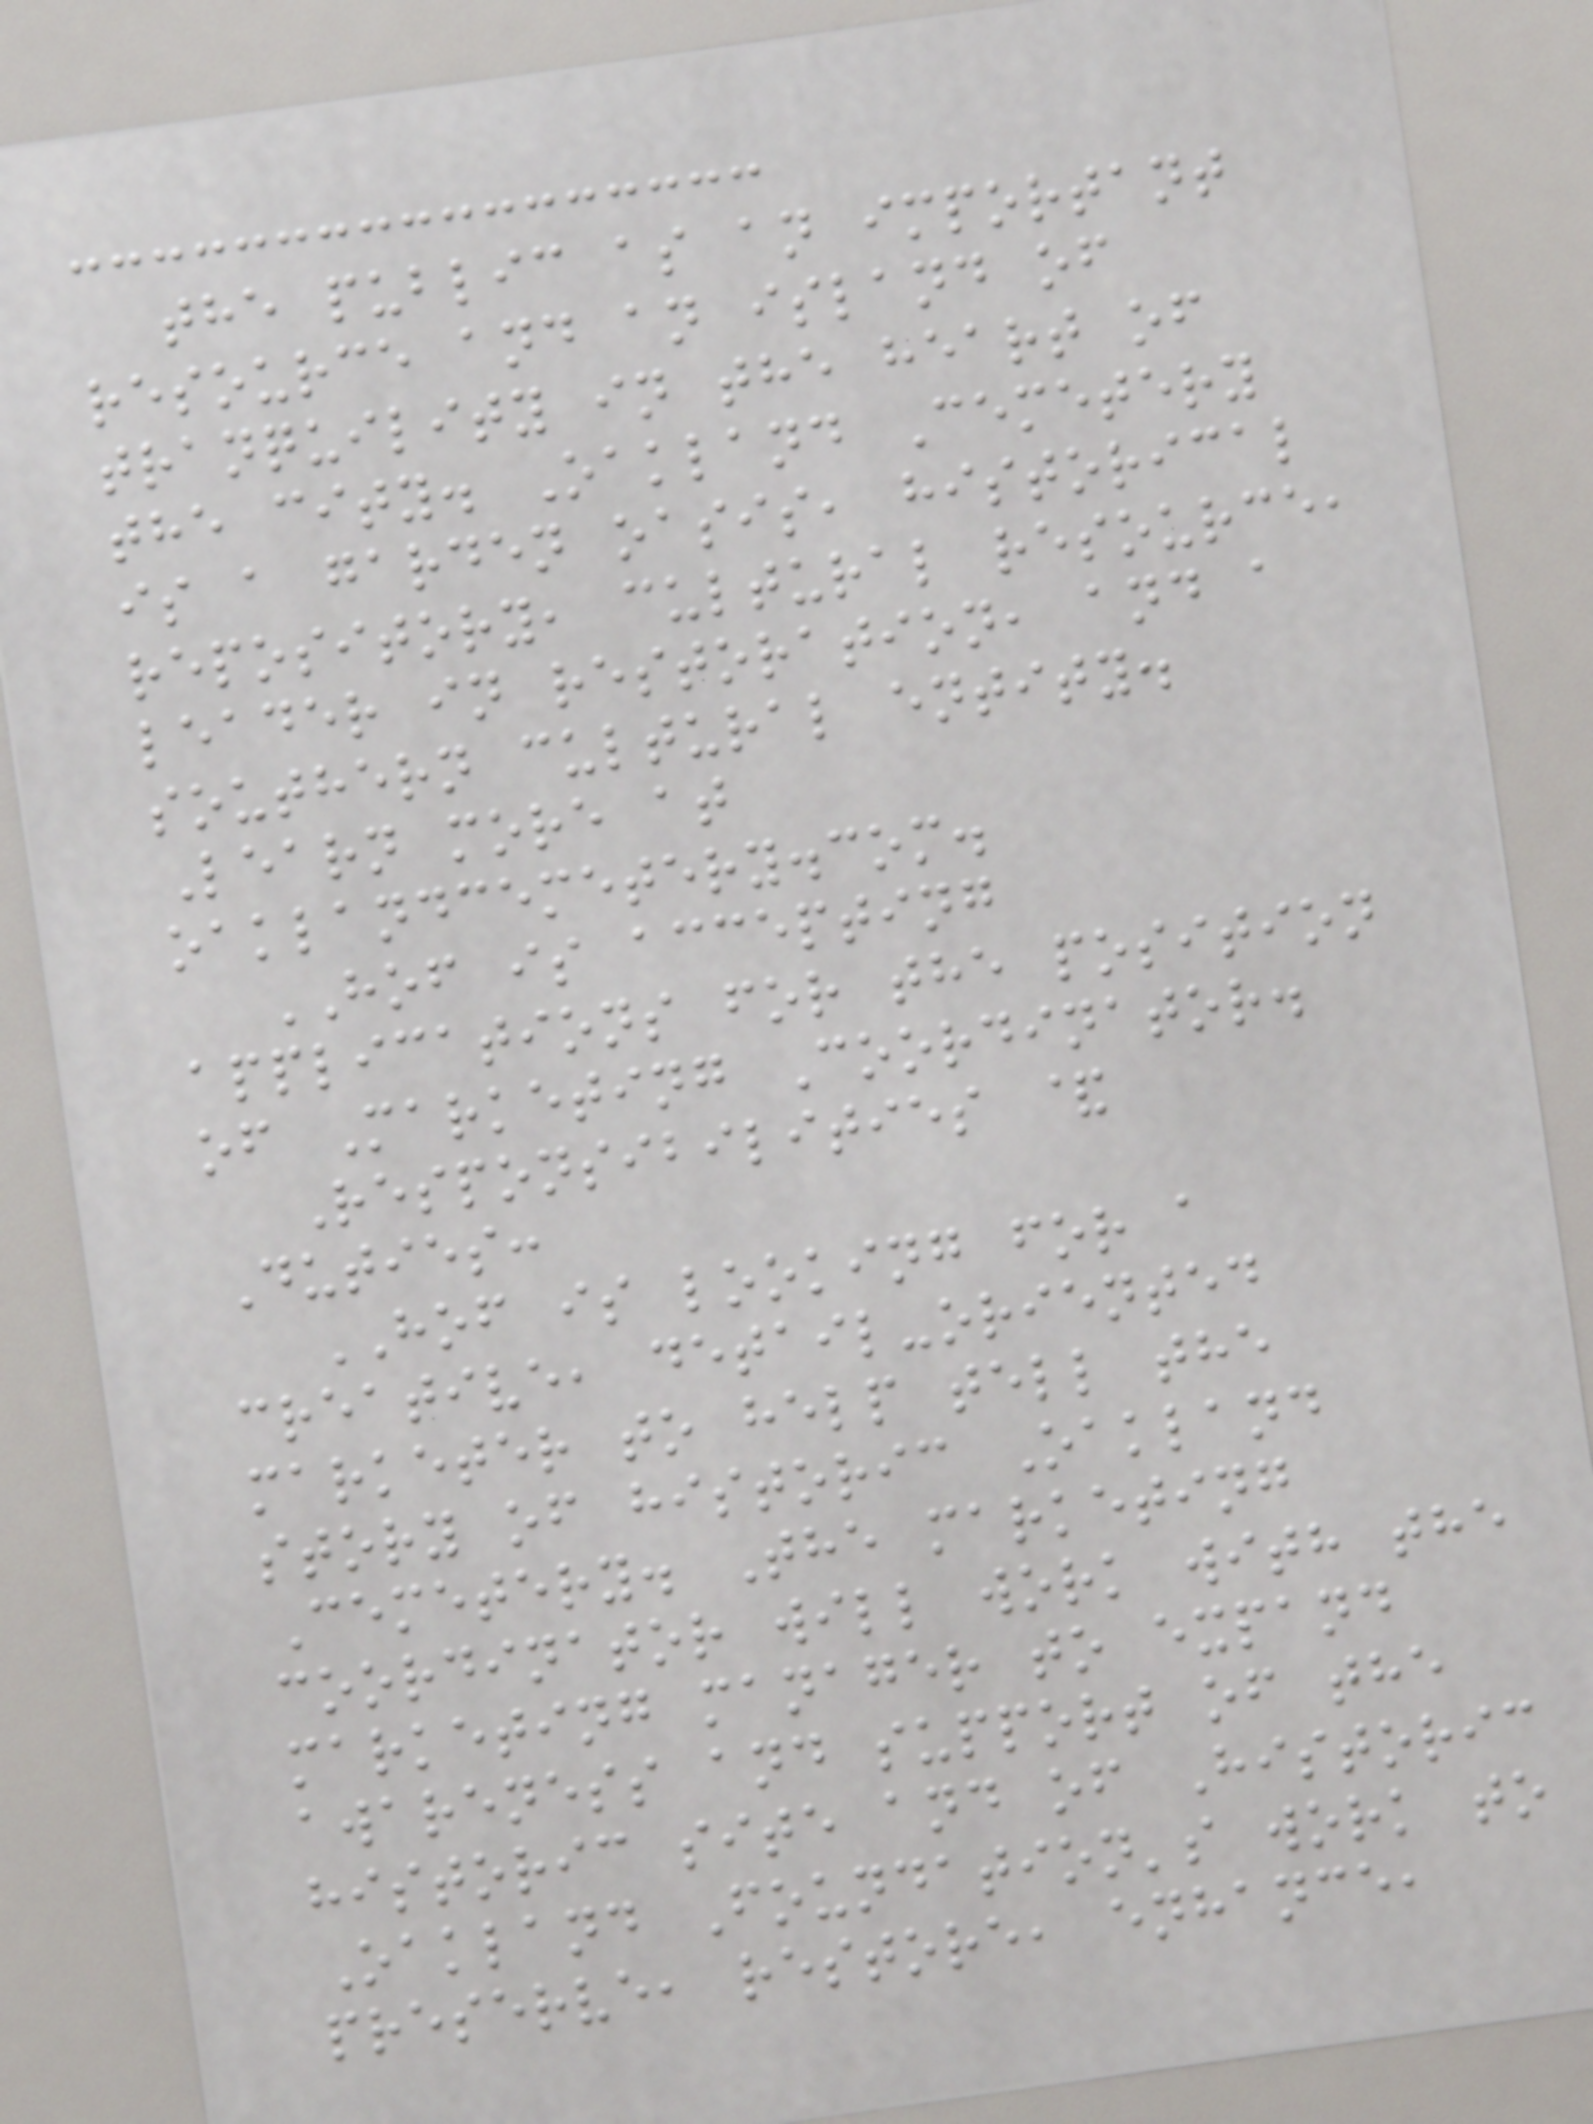the public as an important
resource and an island of
tranquility in the heart of
the city. Oakland Cemetery
is a garden oasis, historical
repository, cultural resource,
leader in restoration, and a
southern cultural entity.
Learn more at
oaklandcemetery.com.
HOF is accepting
applications for the position
of Marketing Coordinator.
Responsibilities &
Duties:
HOF is looking for a
creative, detail-oriented
marketer to help tell the
story of historic Oakland
Cemetery. The marketing
coordinator will work with the
marketing manager to expand
awareness and support of the
historic site and of Historic
Oakland Foundation's work to
preserve, restore, enhance,
